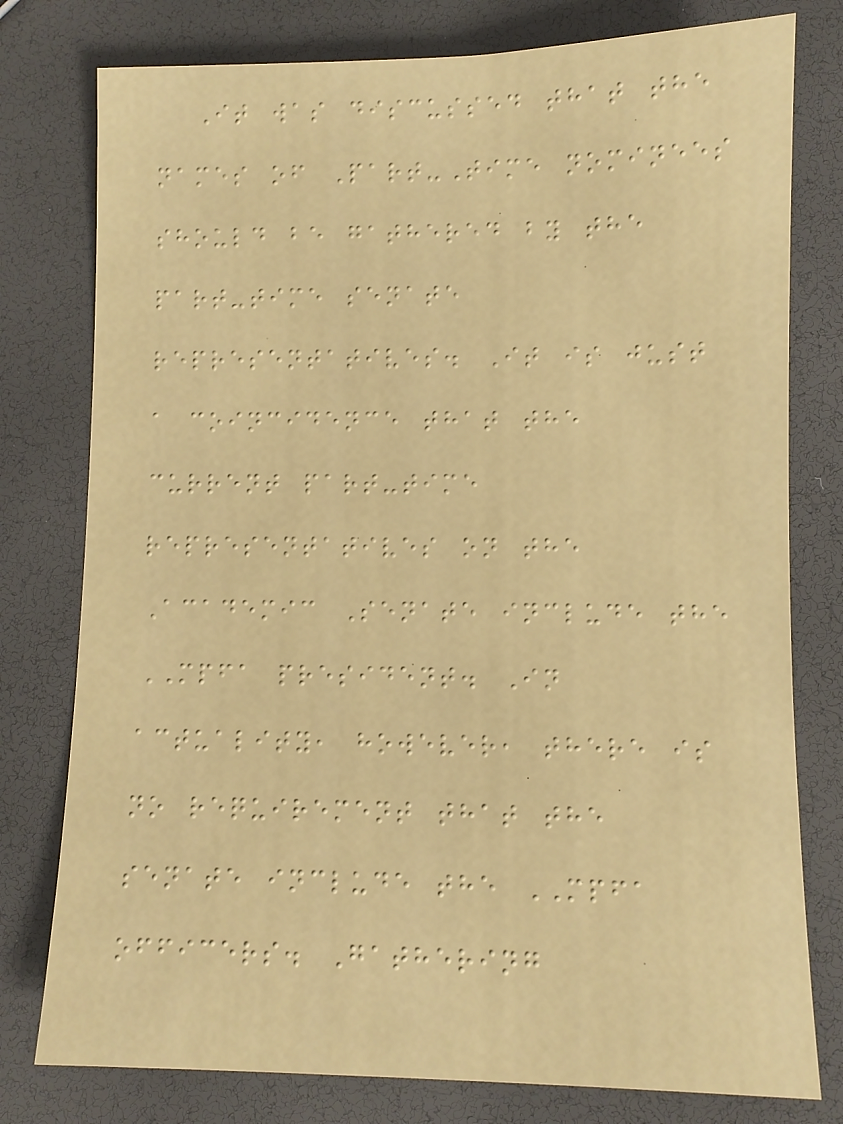It was discussed that the
names of Part-Time nominees
should be gathered by the
part-time senate
representatives. It is just
a coincidence that the
current part-time
representatives on the
Academic Senate include the
MPFA president. In
actuality, however, there is
no requirement that the
senate include the MPFA
officers. Gathering
